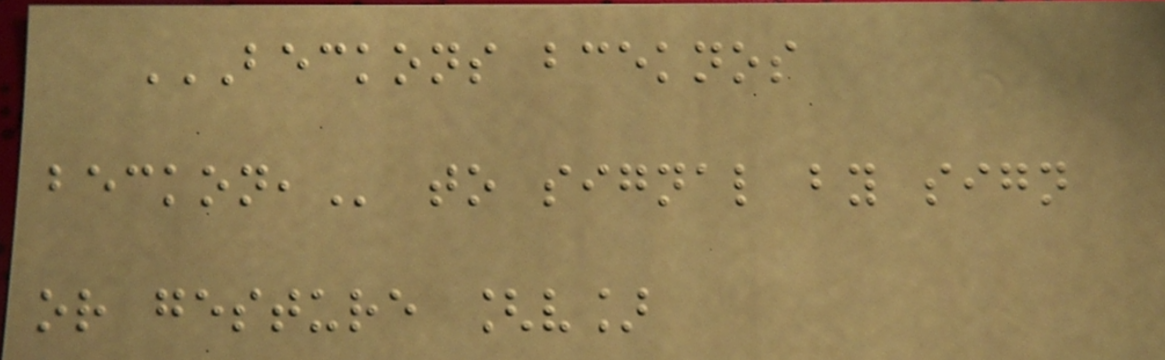BECKONS BCEKNOS
BECKON, to signal by sign
or gesture [v]
